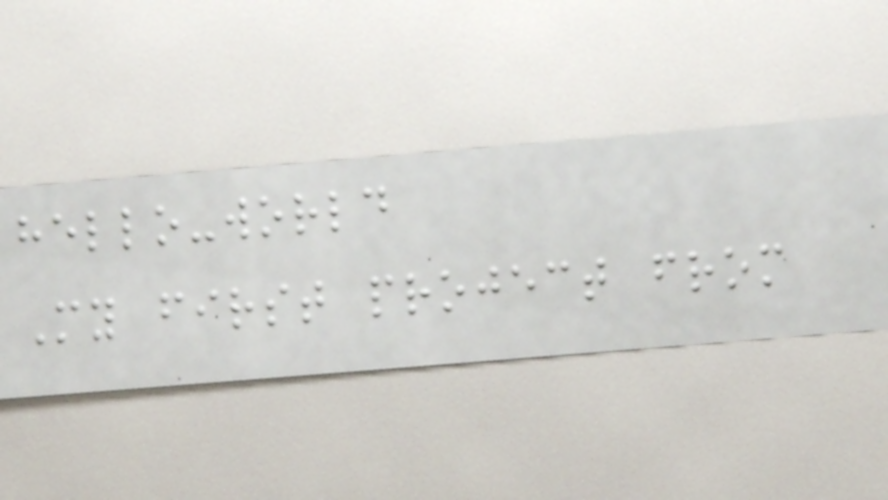hello-world
My first project from
